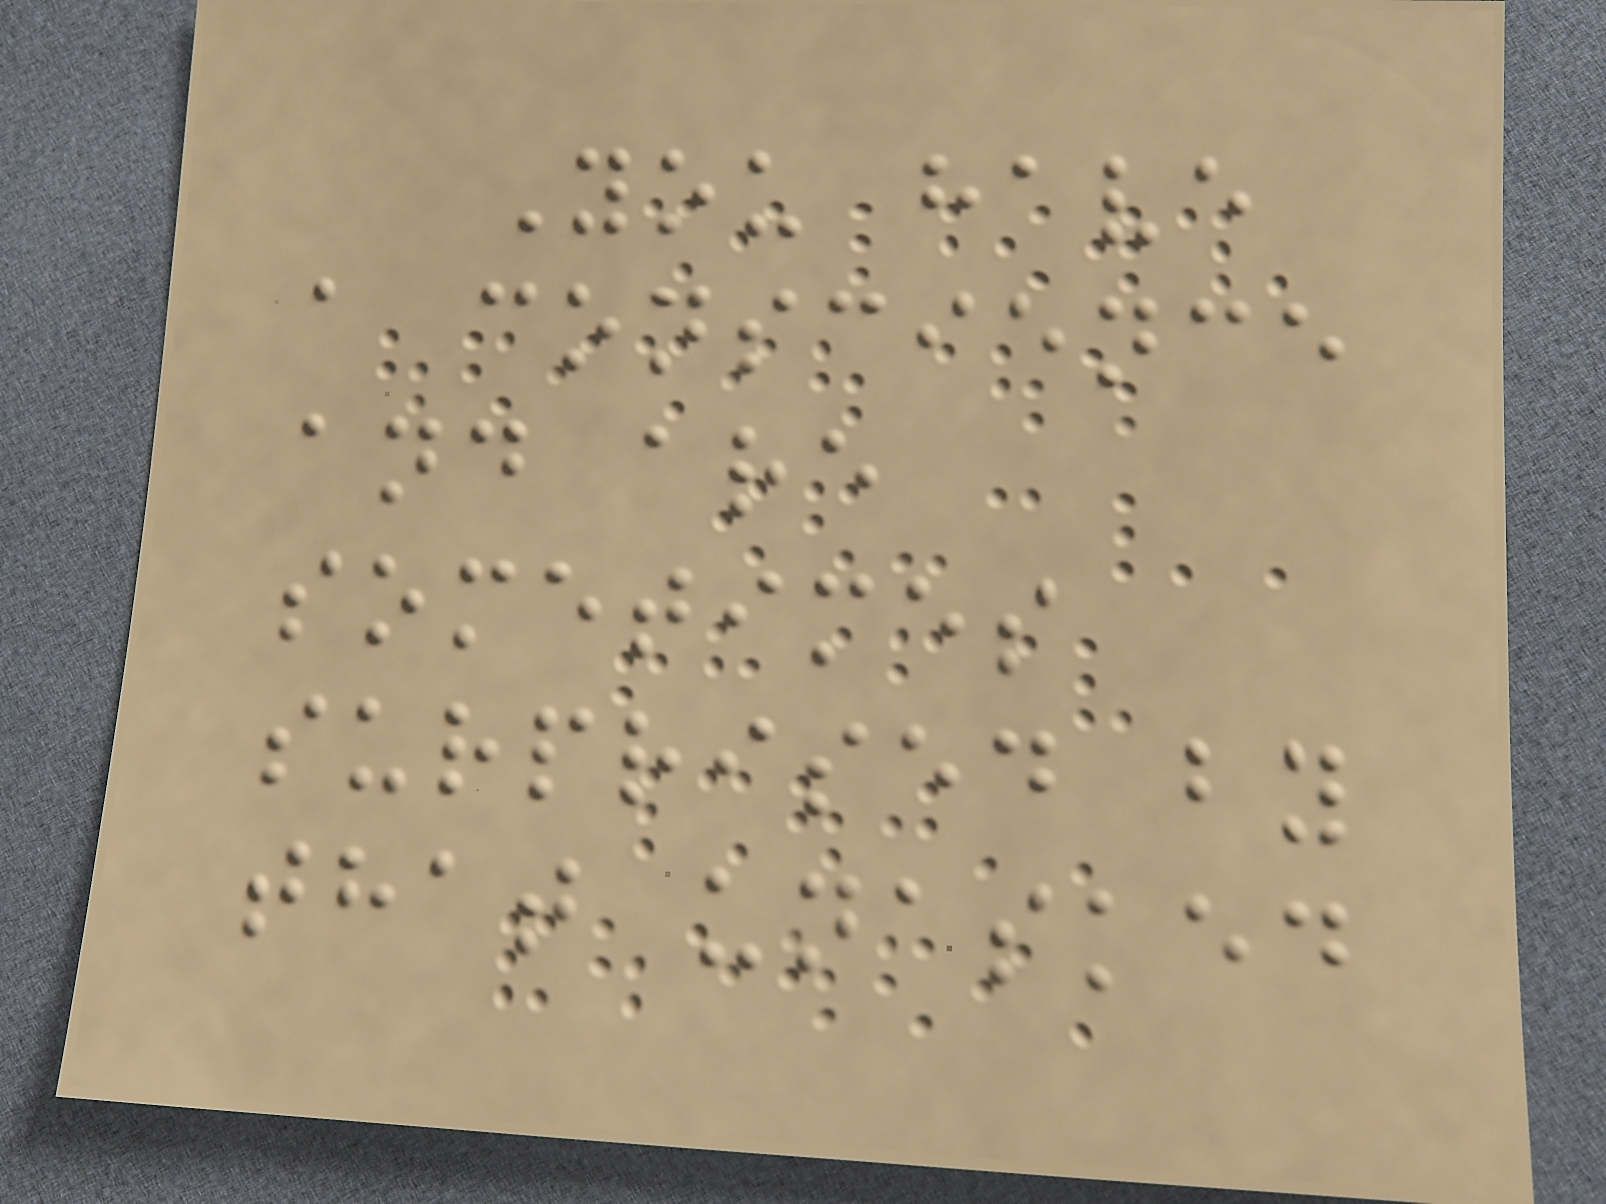You have
a conscience
and are
sometimes
surprised by
that unasked
